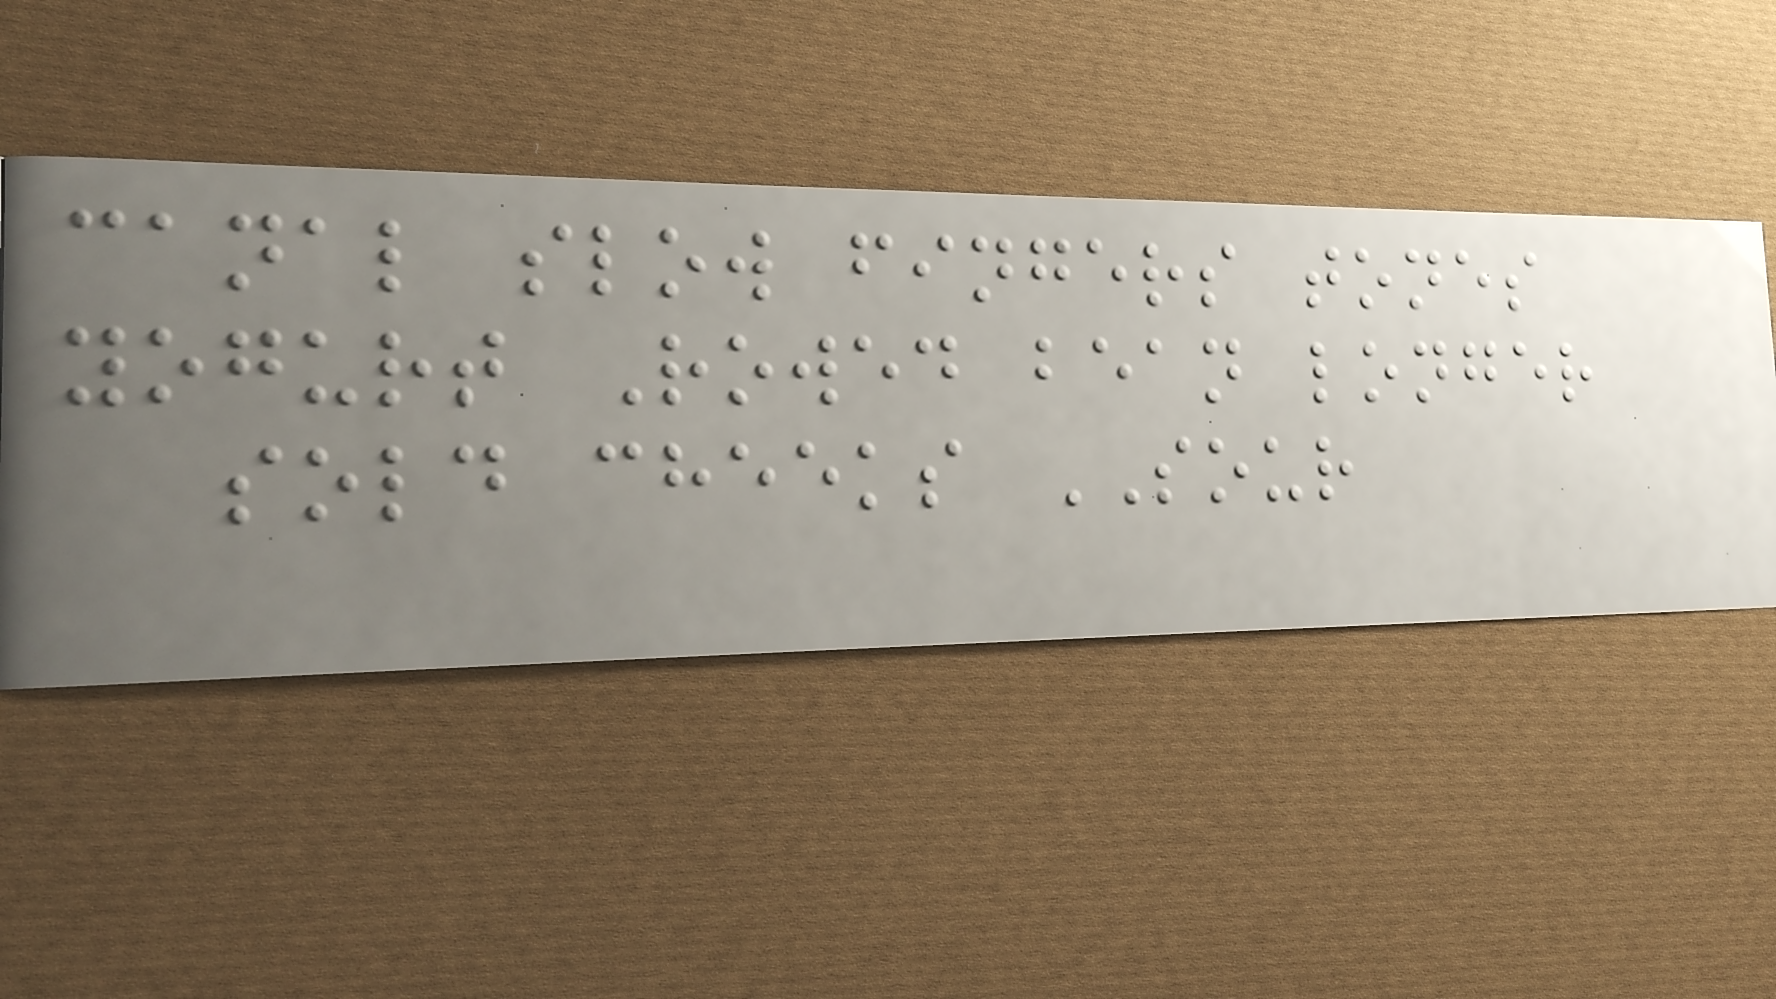canal slow fingers tones
yogurt Rowed bean longer
sold cheeks SOUR
